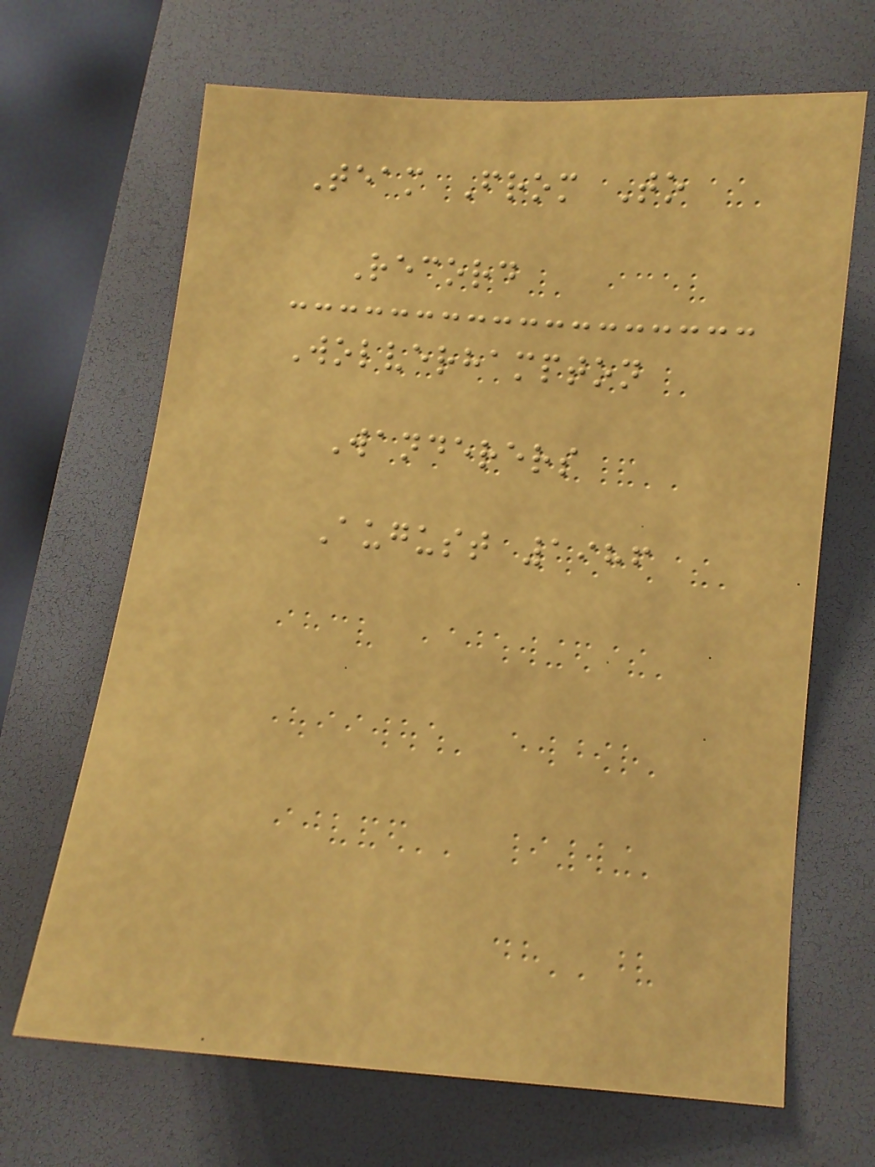Team From To
Record
Wolverhampton
Wanderers
August 1986
